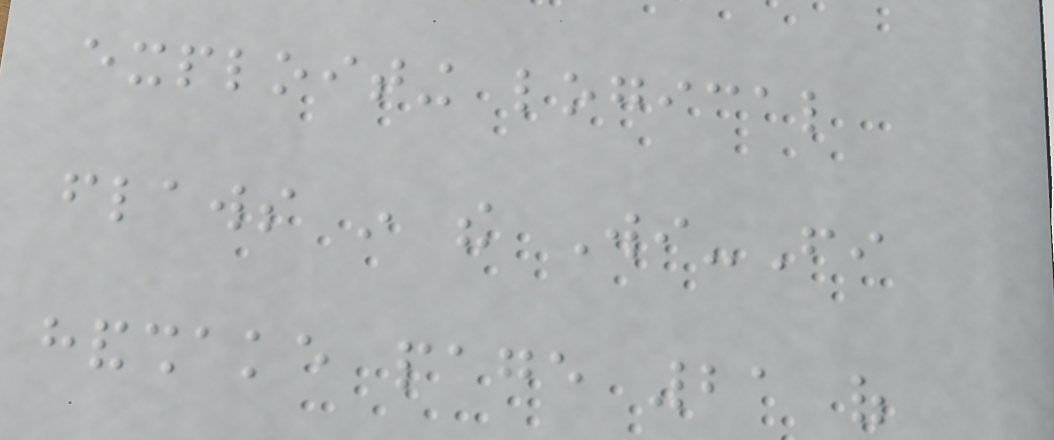exploiting logical
flaws in the Wi-Fi
handshake page 21 of
